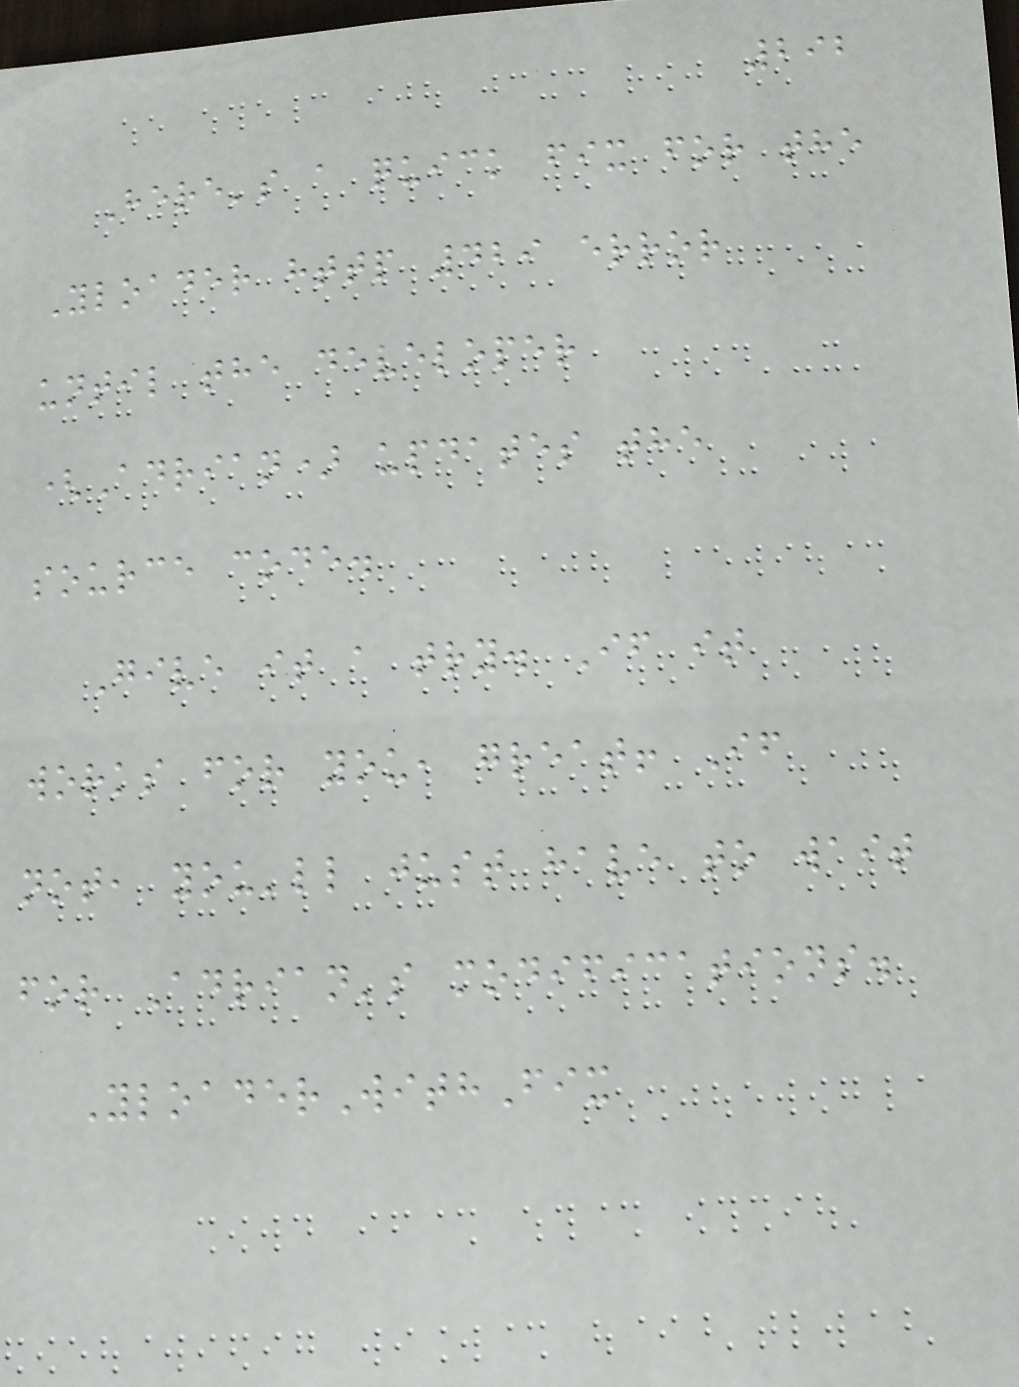292
Here's a quick fix for the
Yloader http 429 error
until the developer
(Adrian) updates the
source code.
Give it a try. If it
works for you, great! If
not, you'll just have to wait
for Adrian's modifications.
YloaderWithFix
